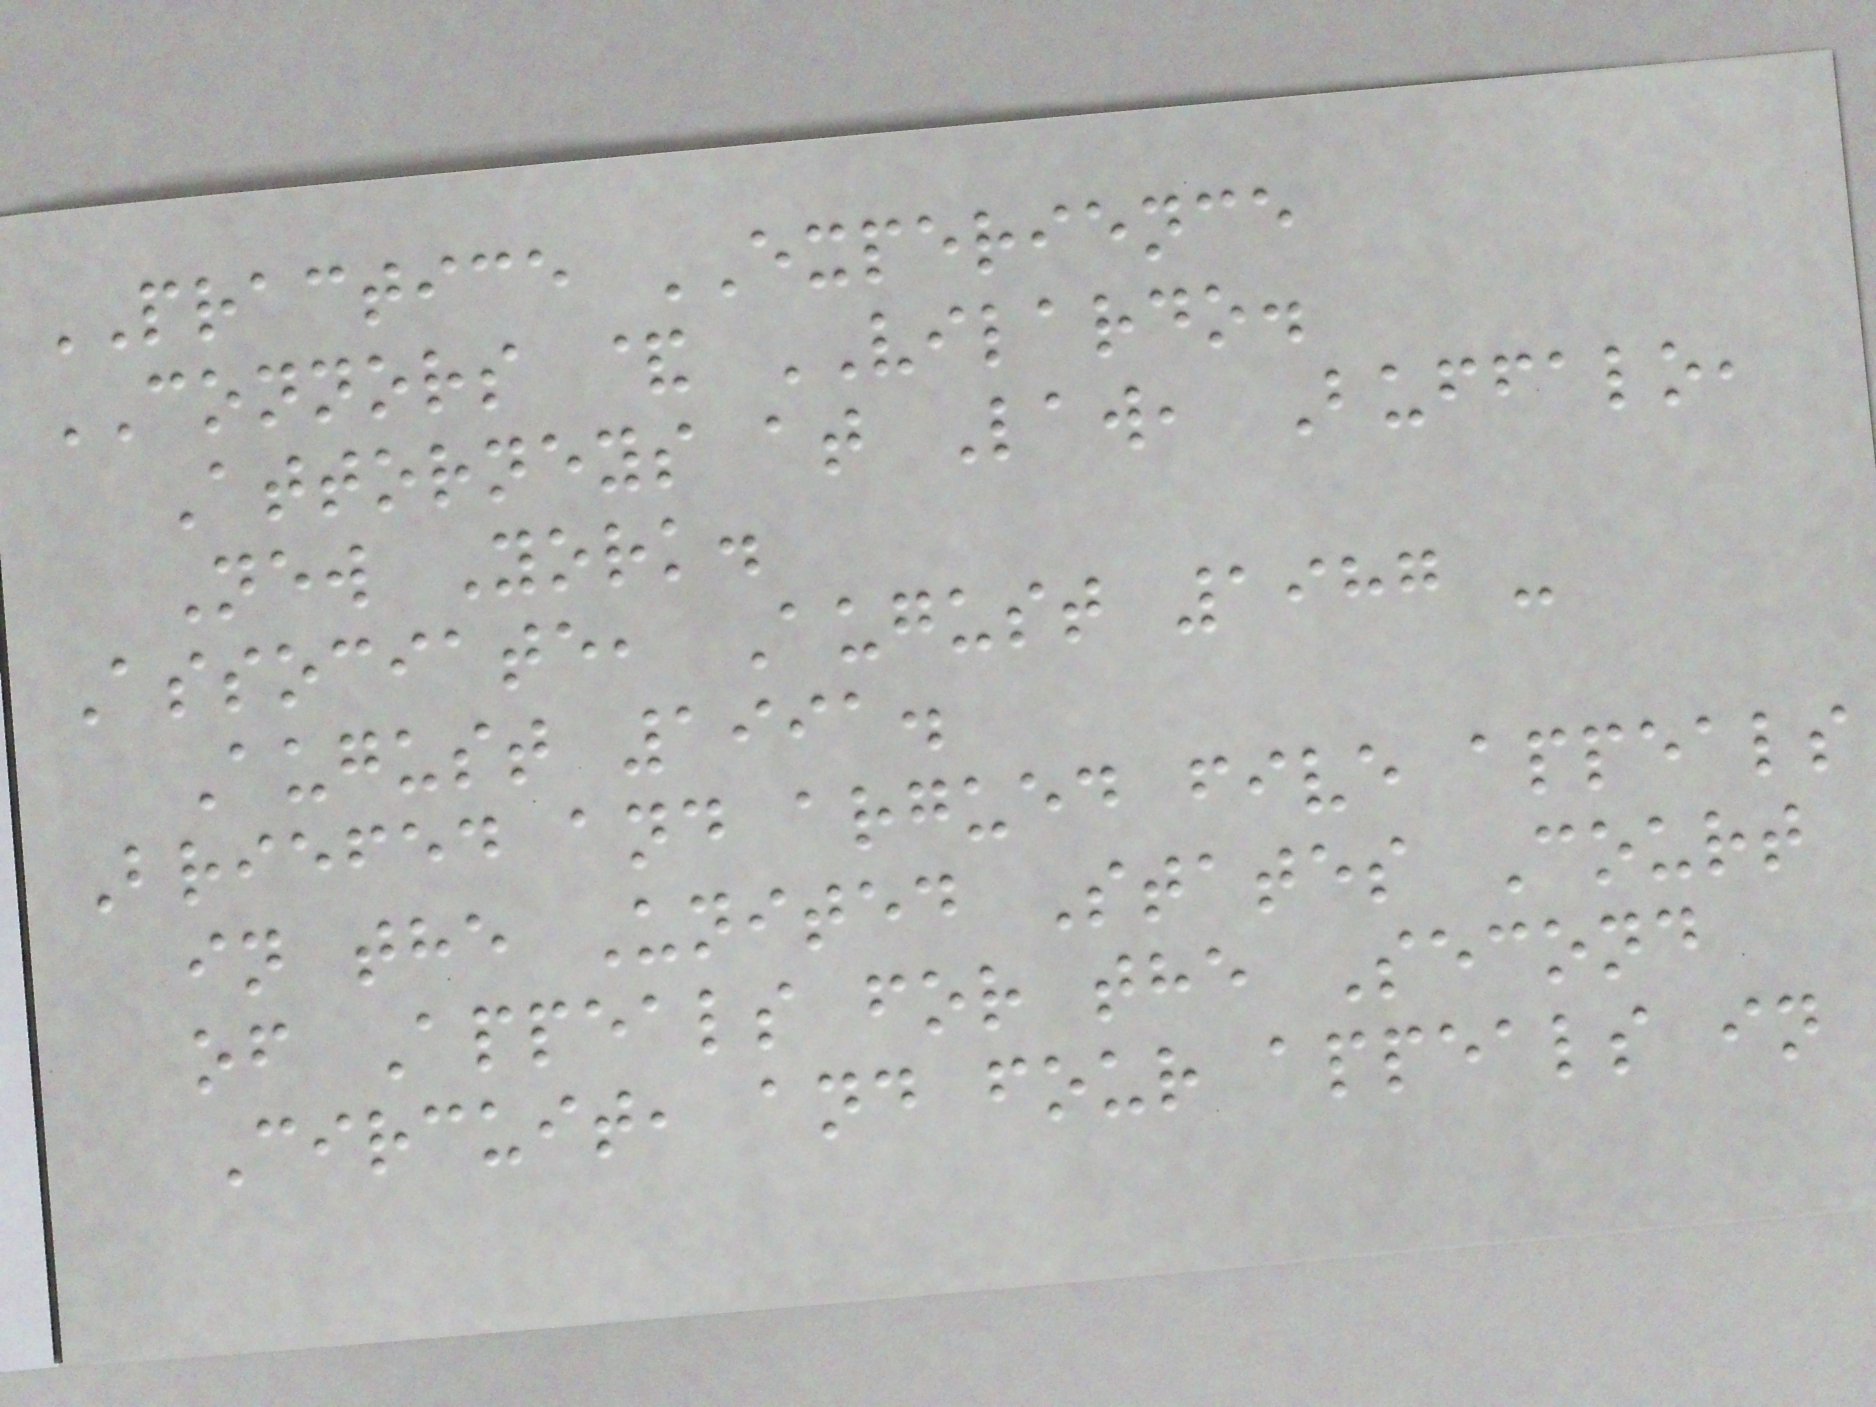PRACTICE EXPERIENCE
CONNORS & VILARDO.
Attorneys at Law, Buffalo,
New York.
Associate, August 1987 -
August 1991.
Briefed and argued five appeals
in the United States Court
of Appeals for the Second
Circuit, and four appeals in
